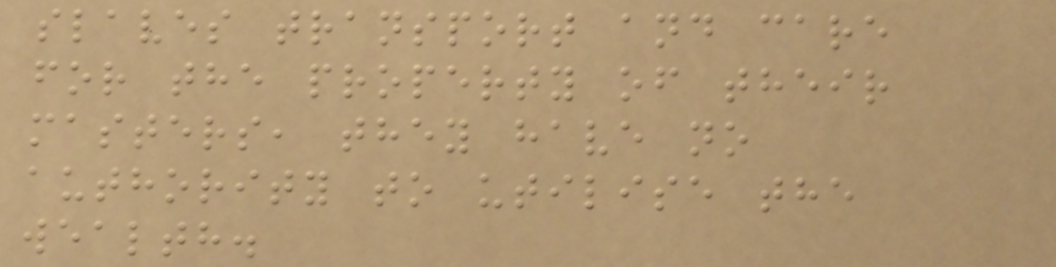slaves transport and care
for the property of their
masters, they have no
authority to utilise the
wealth.
